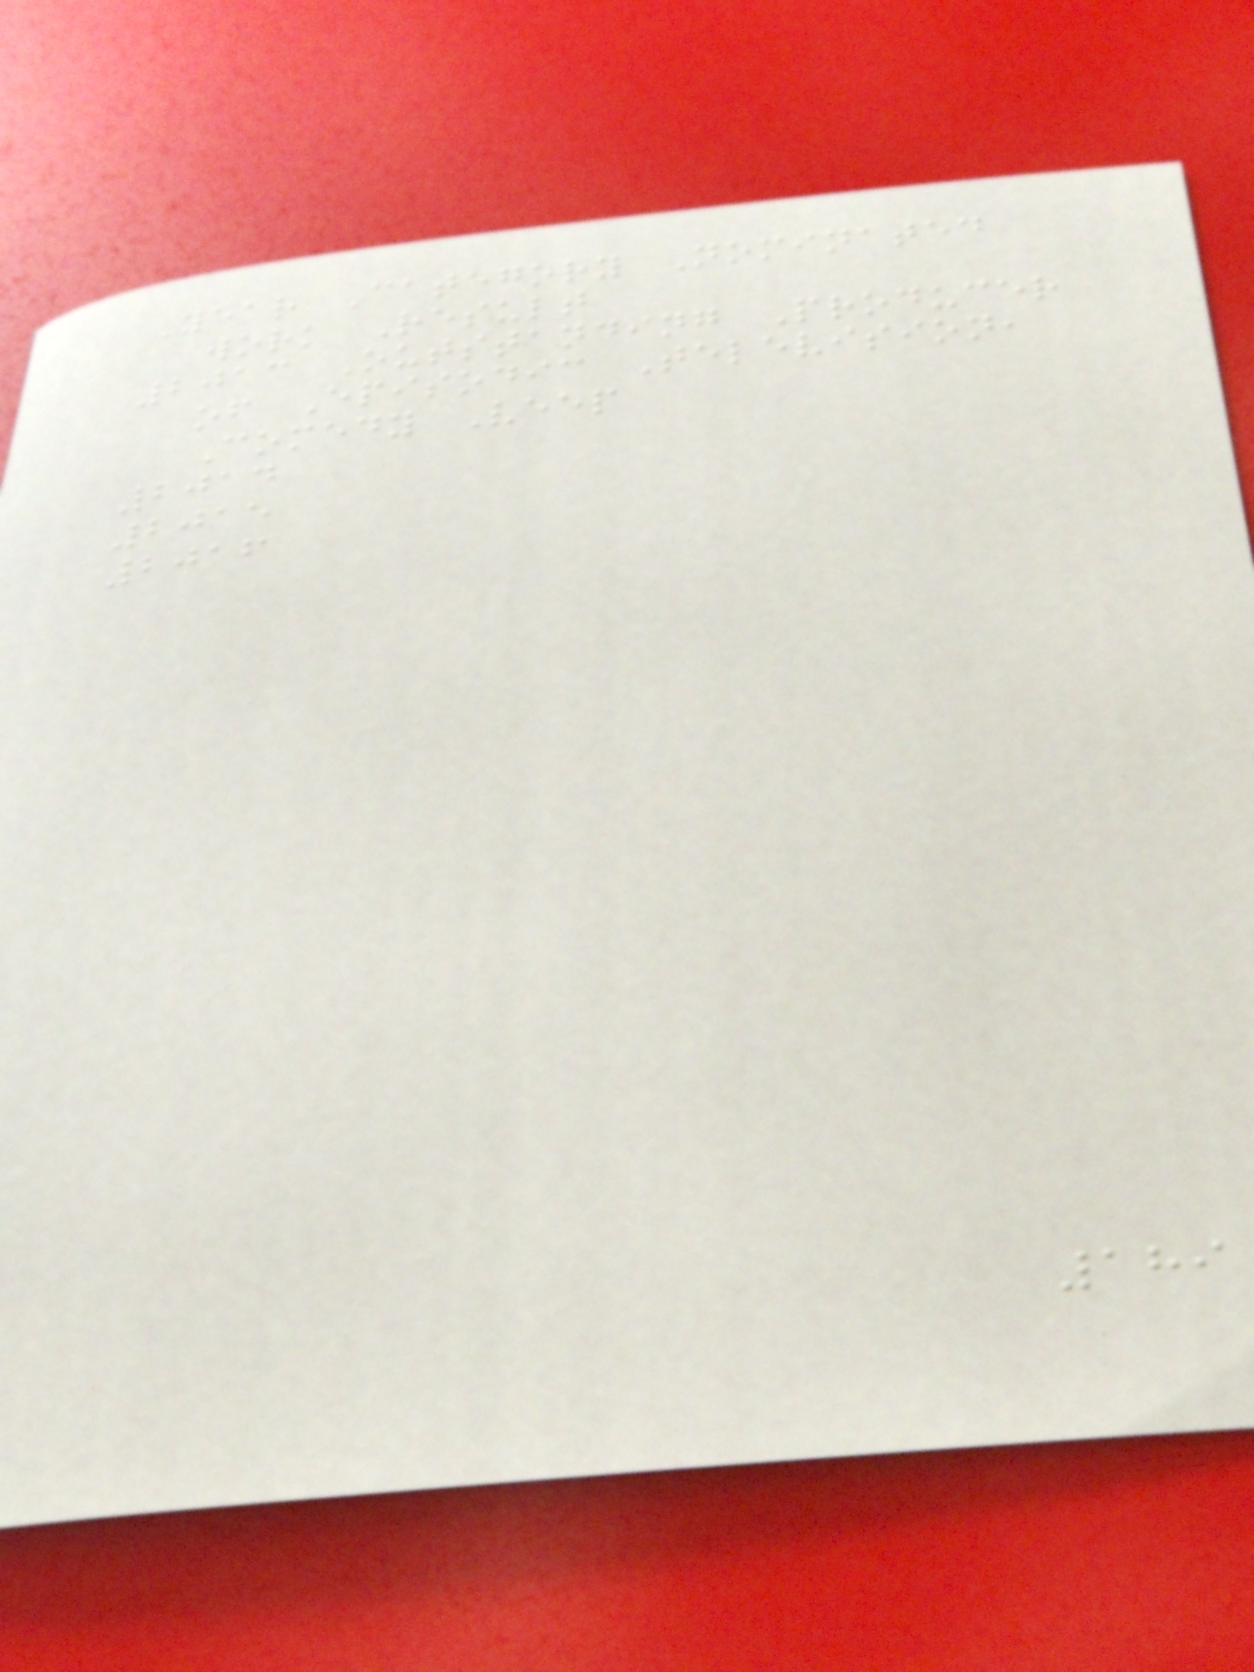Year Category Nominated
work Result
2013 Outstanding Producer
of Episodic Television,
Comedy Veep
2014
2015
2016
189
